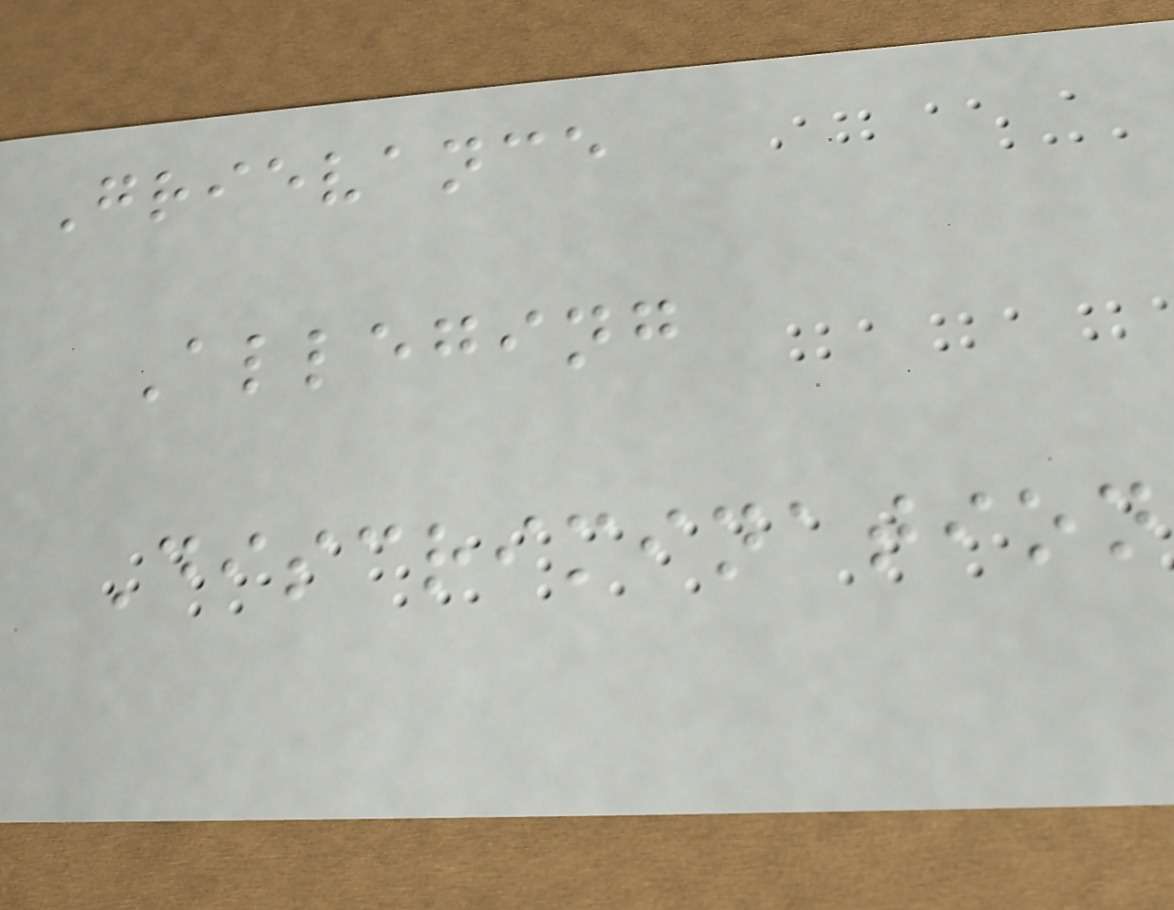Grievance
Alleging
Discrimination
